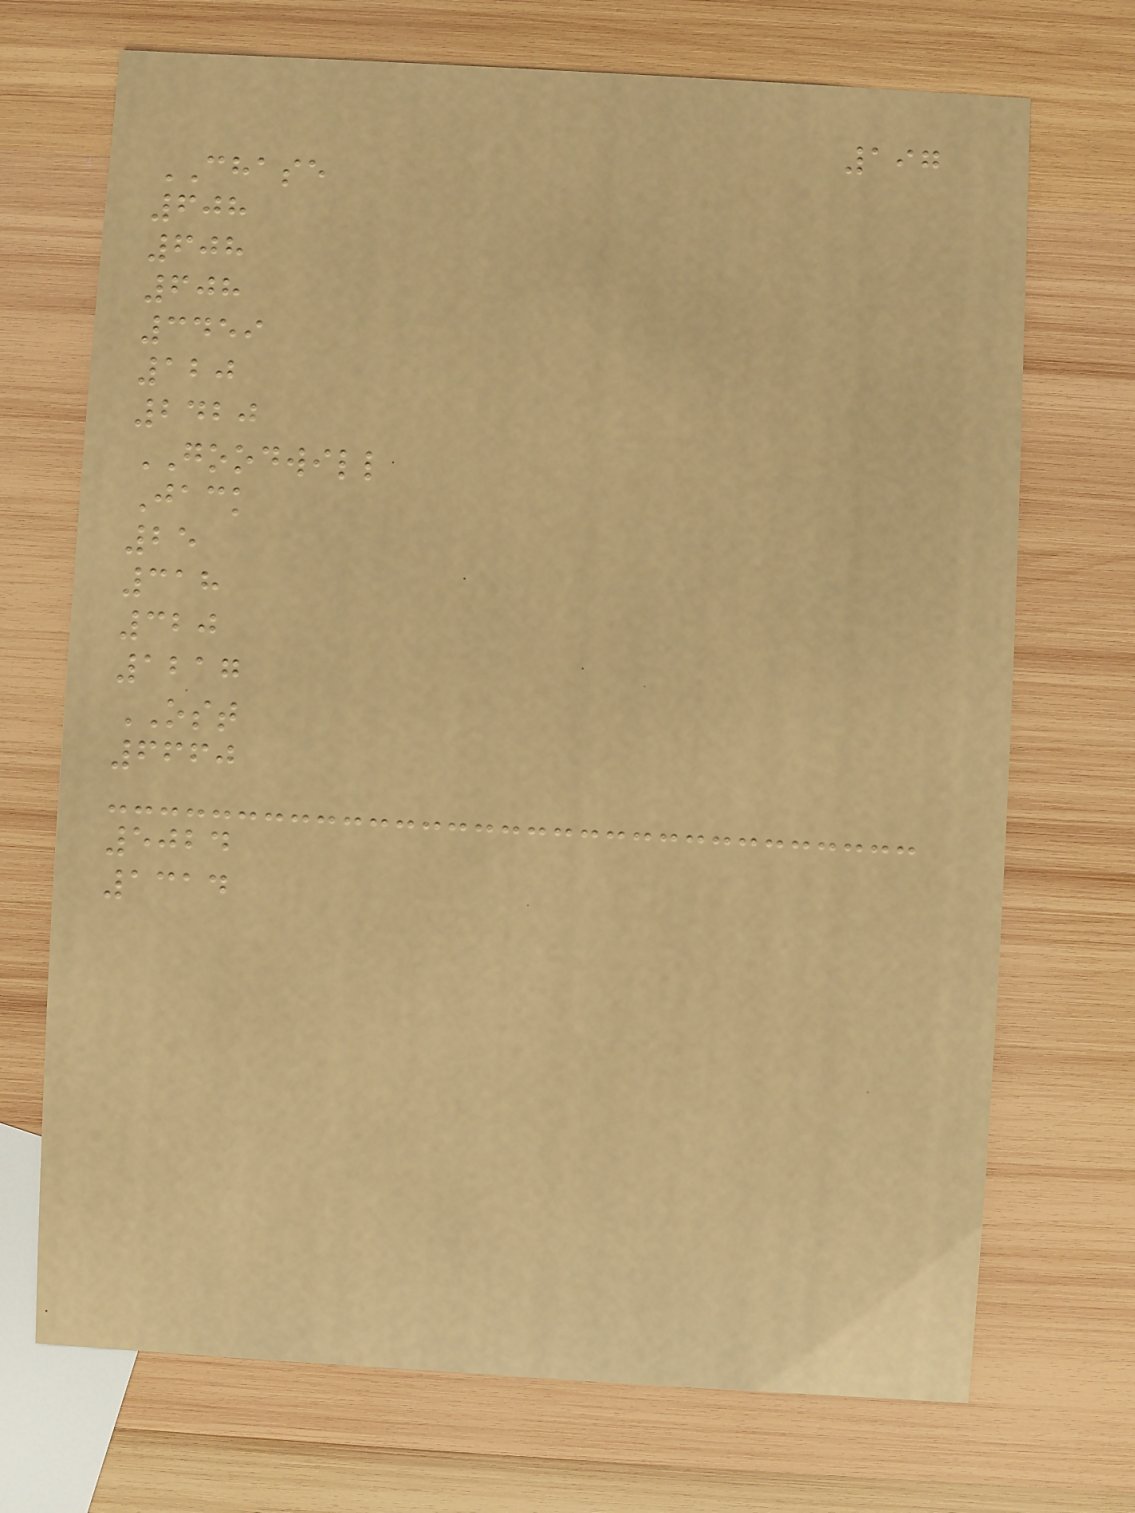197
CHASE
608
608
608
3459
120
2420
GOODWILL
Jack
25
318
320
1217
OST
6660
5024
1314
